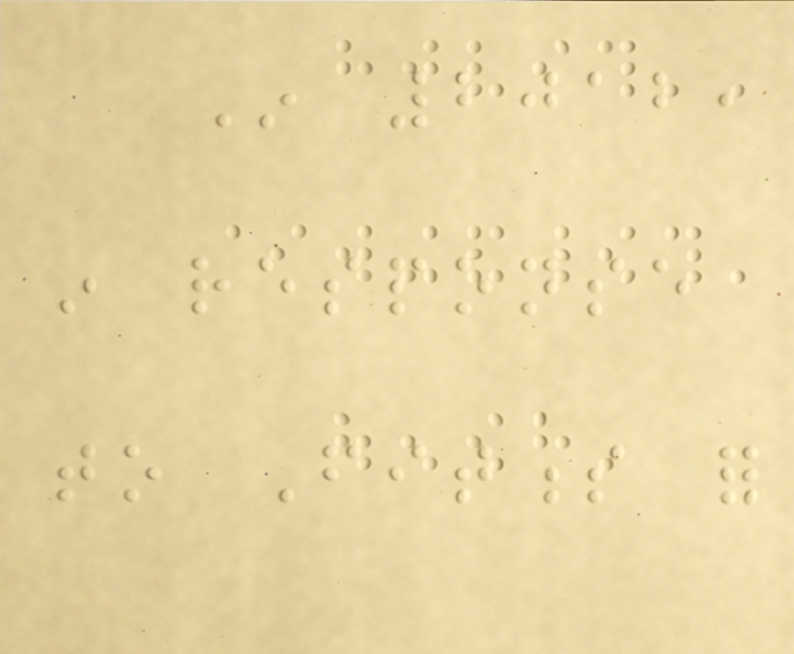In 2012,
in response
to Fitness for
